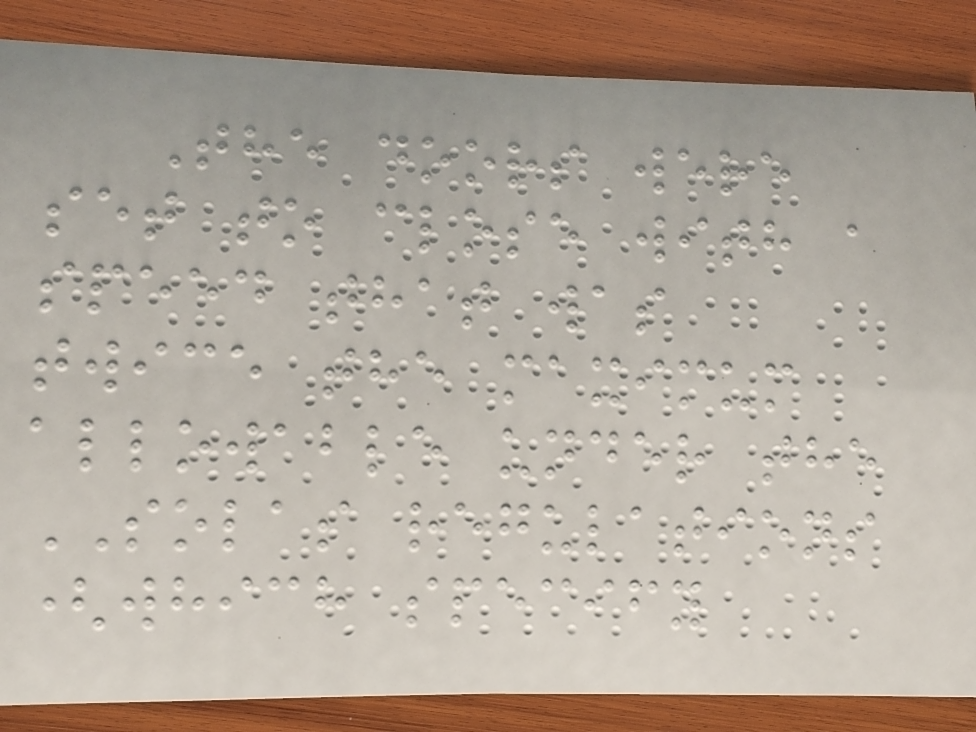The doors were
set to close with a
speed that was
twice the maximum
allowable under the
SOLAS regulations
(which specify
